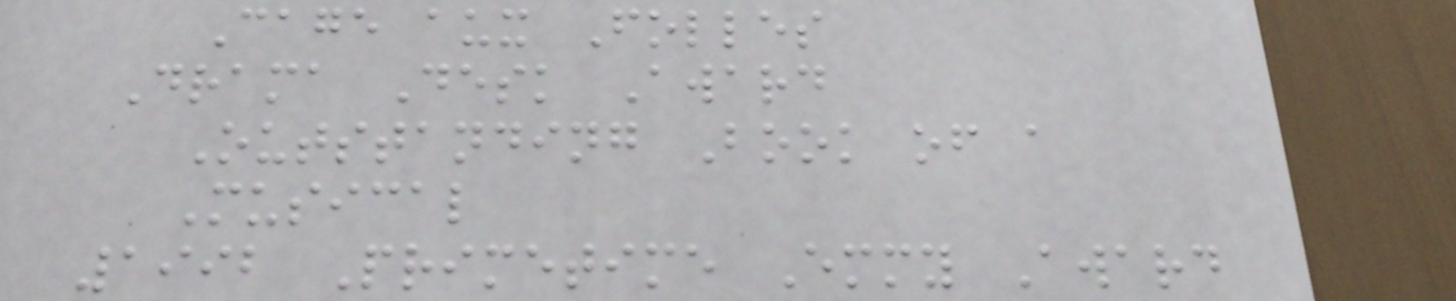Cage aux Folles
Drama Desk Award
Outstanding Book of a
Musical
1992 Primetime Emmy Award
